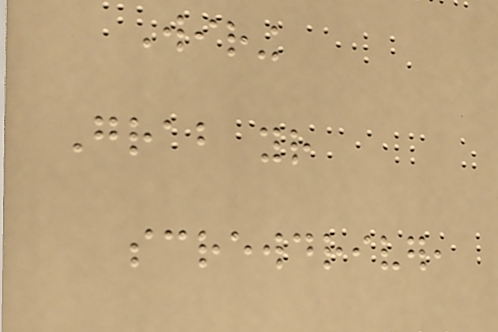Wiring
Grab your
screwdriver,
